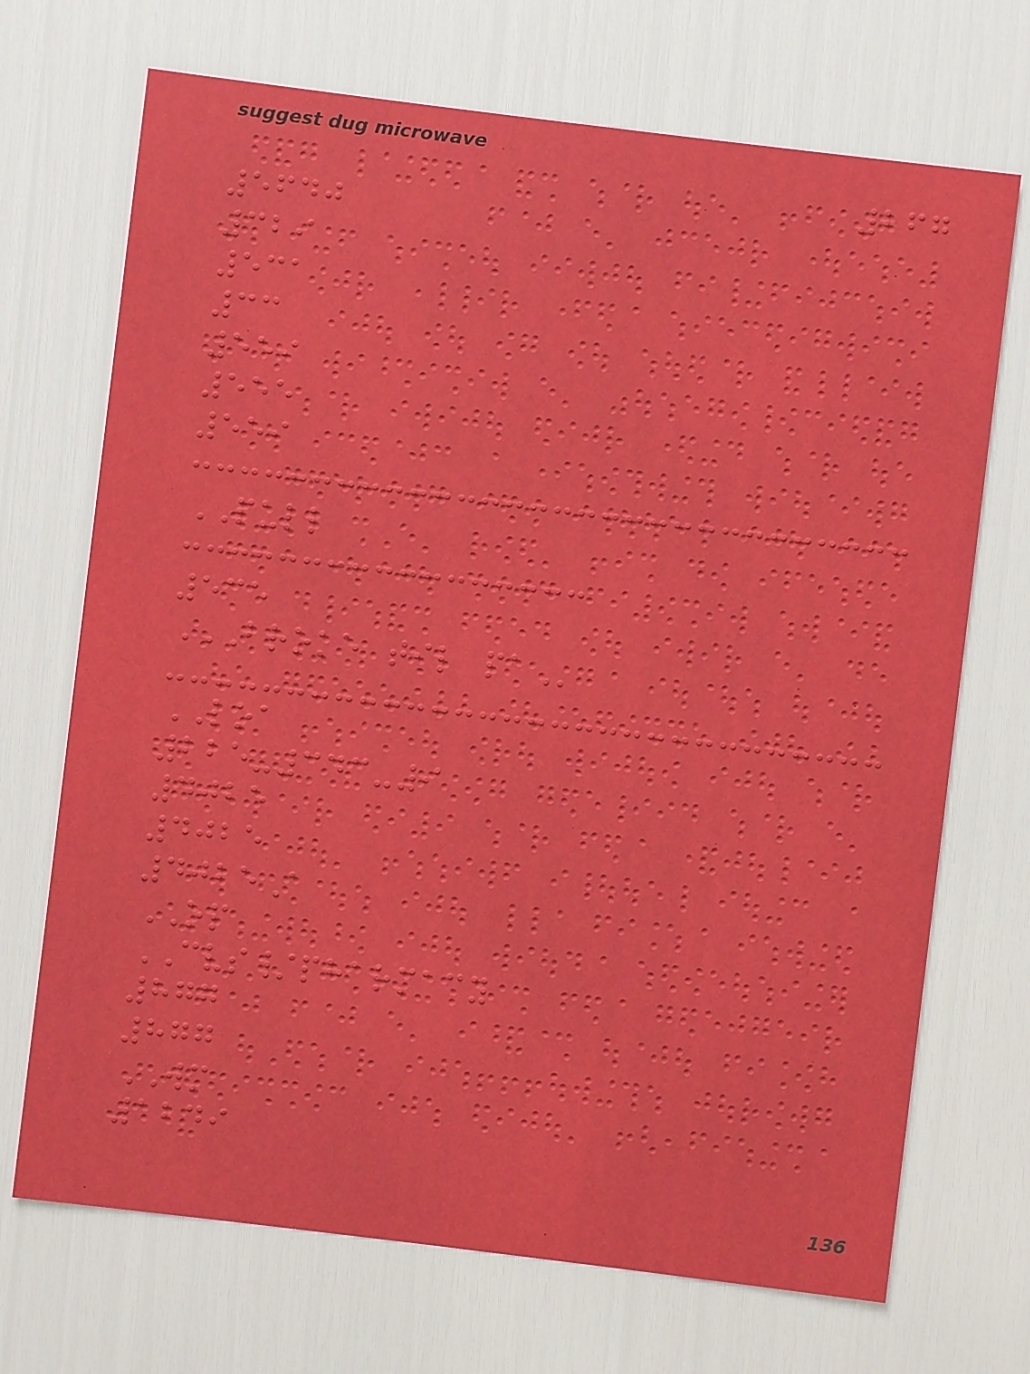267
5640
329
531
33
559
555
559
PULL
535
BROKE TIL PA
LOA
225-343-9
4025
4025
4025A
OP
CVS/pharmacy
877
877
WM
1249
